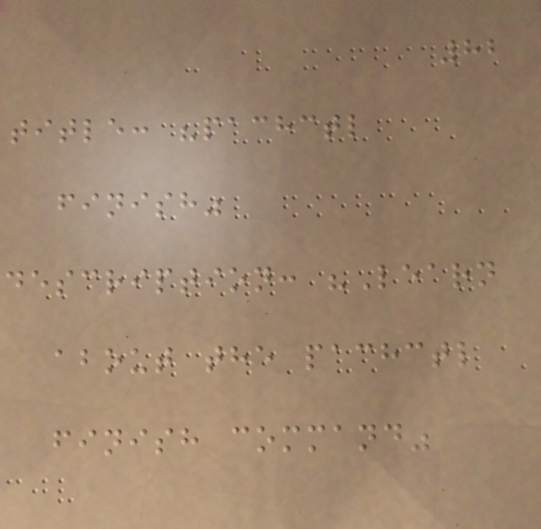82
title: "pachctl
finish"
description: "Learn
about the pachctl
finish command"
